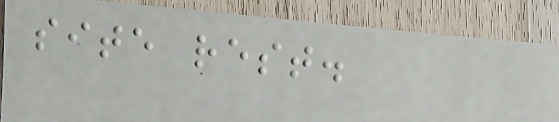site rest.
